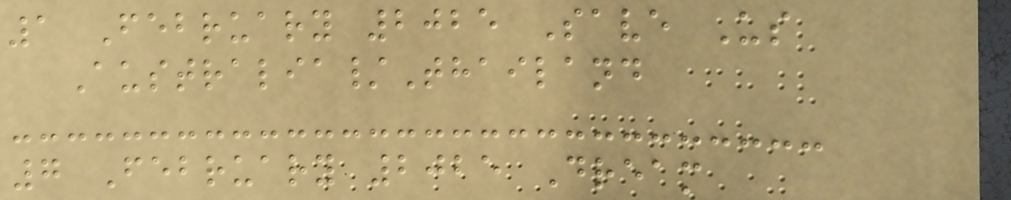1 February 2025 Save Us
Australia/Thailand
7 February 2025 Dream
